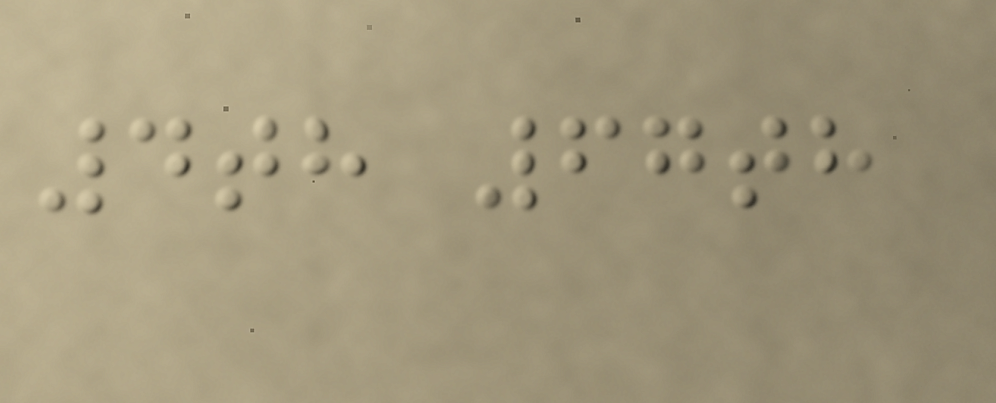4th 67th
